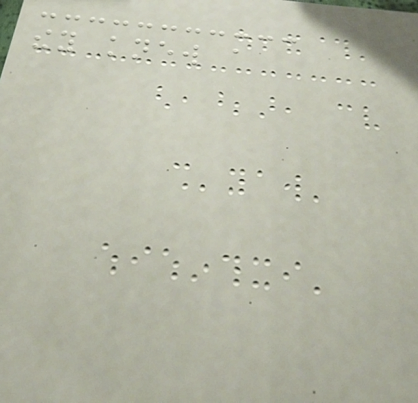they knew a
